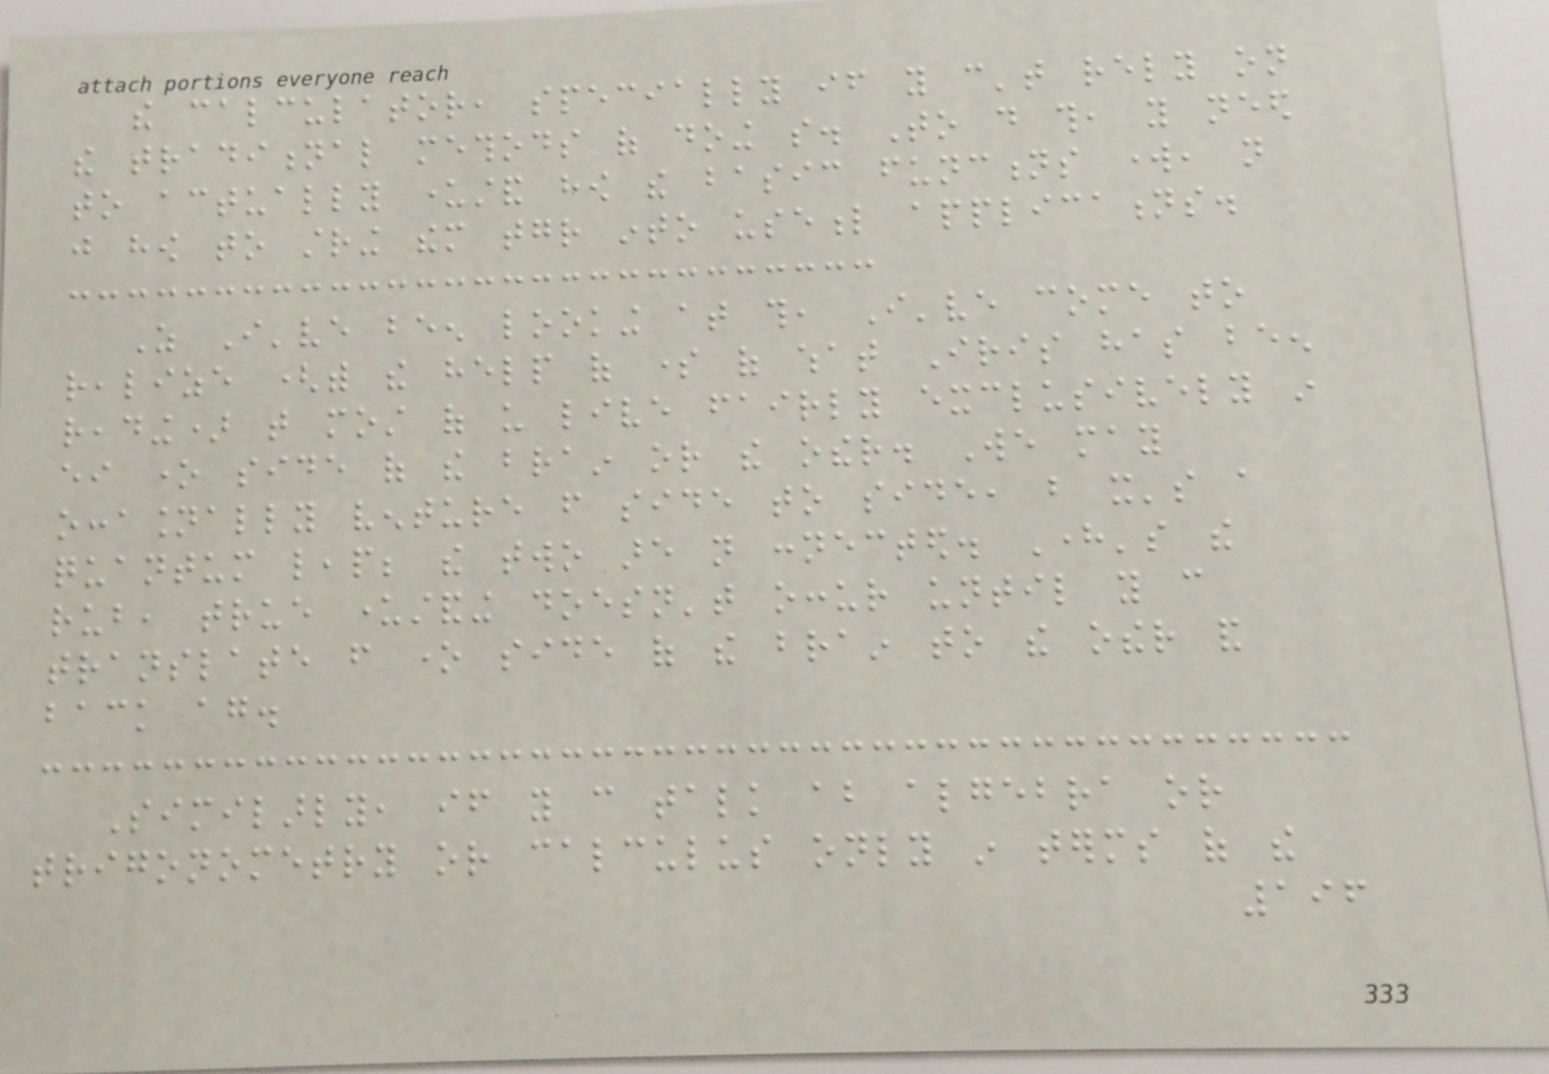the calculator, specially if you can't rely on
the traditional methods of doing so. To do this, you need
to actually understand how the basic functions work, not
just how to string them together into useful applications.
As I've been looking at this, I've come to
realize (with the help of some of what Iris has been
reading) that most of us live fairly exclusively in
either one side of the brain or the other. We may
occasionally venture from side to side, but it's a
quantum leap; the two are not connected. Here's the
rub, true understanding doesn't occur until you can
translate from one side of the brain to the other and
back again.
Similarly, if you can talk about algebra or
trigonometry or calculus only in terms of the
196
